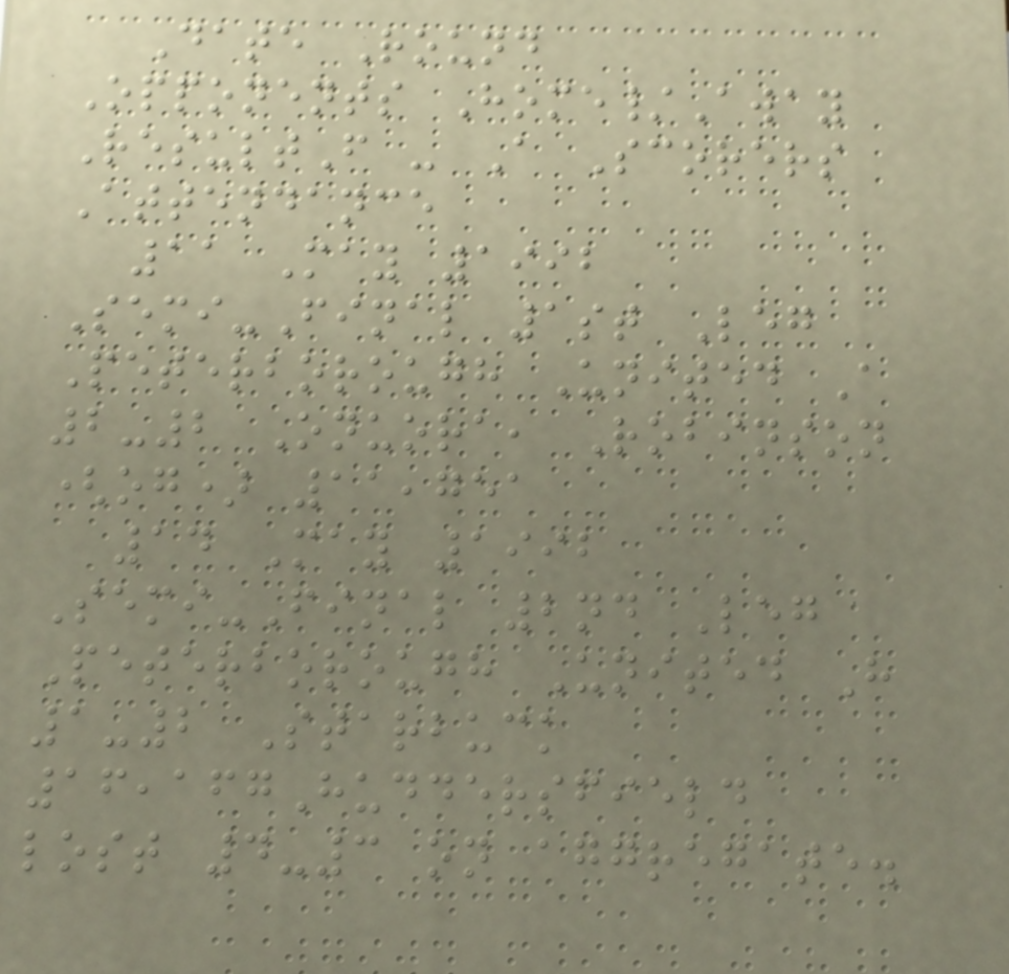Date Round
Opponents Home/Away
ResultF - A Scorers
Attendance
11 May 1992
Semi-Final 1st Leg
Peterborough United A
2-2 Onuora, Robinson
(og) 11,751
14 May 1992
Semi-Final 2nd Leg
Peterborough United H
1-2 Starbuck
16,167Huddersfield
lost 4-3 on aggregate.
